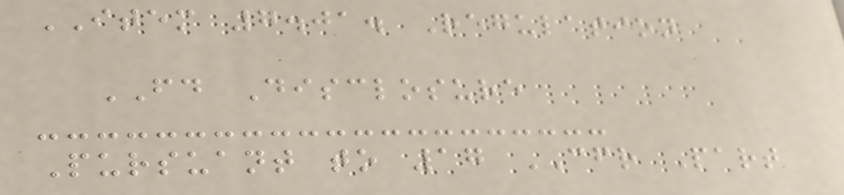ITEM 7.01. Regulation
FD Disclosure
Pursuant to 17 CFR Part
